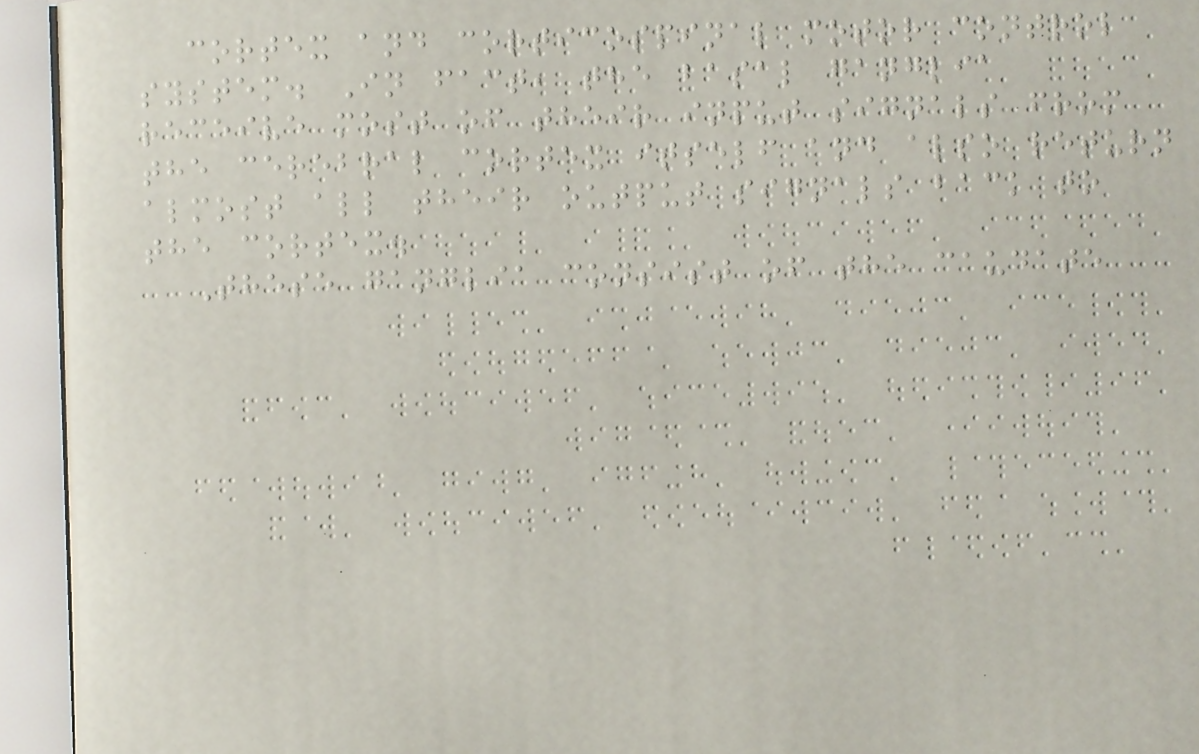cortex and corticospinal motor control
system. In fact, the basal ganglia
receive most of their input signals from
the cerebral cortex itself and also return
almost all their output signals back to
the cortex.
These ganglia consist of the caudate
